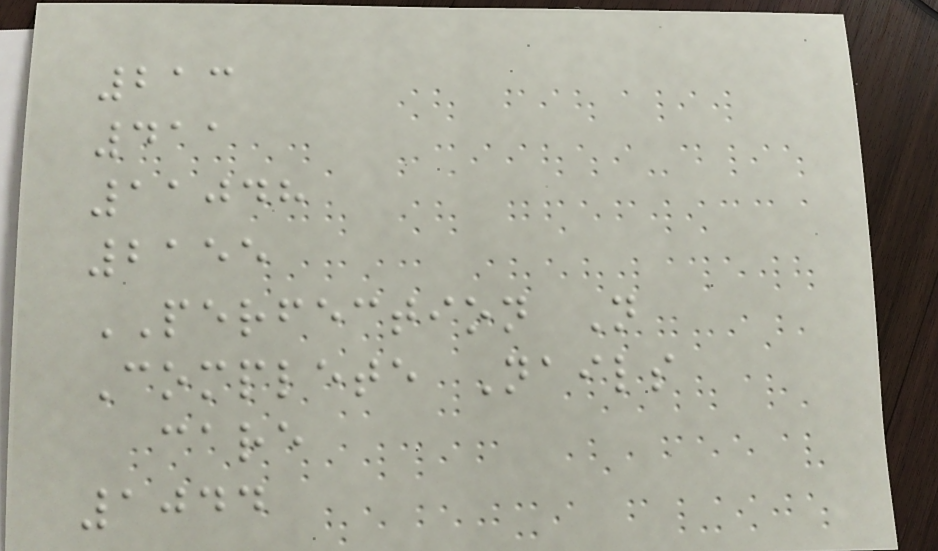213
411
11048
2155
PERFECTION N
Complete Nails
care
1044
